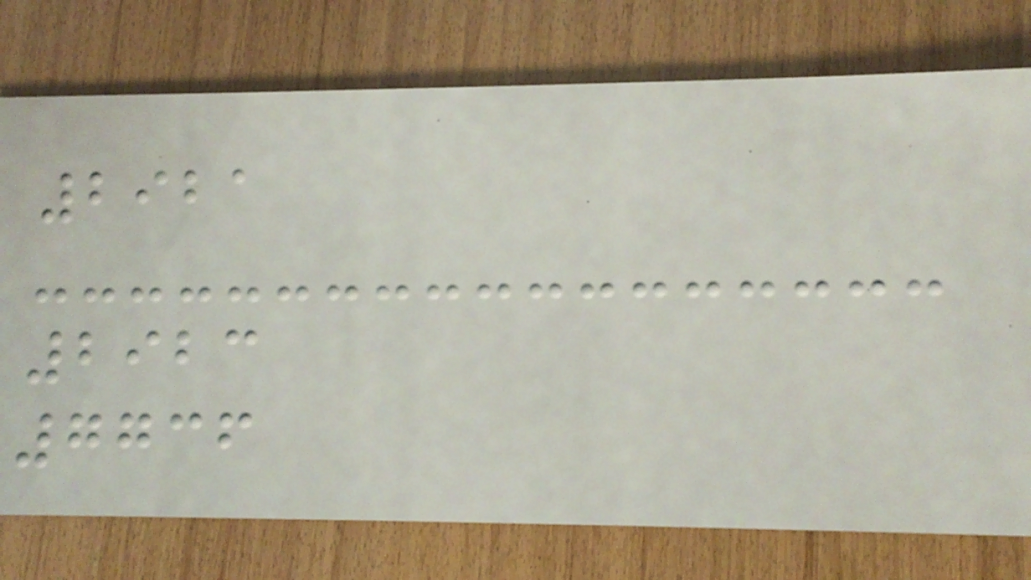2921
2923
7736
